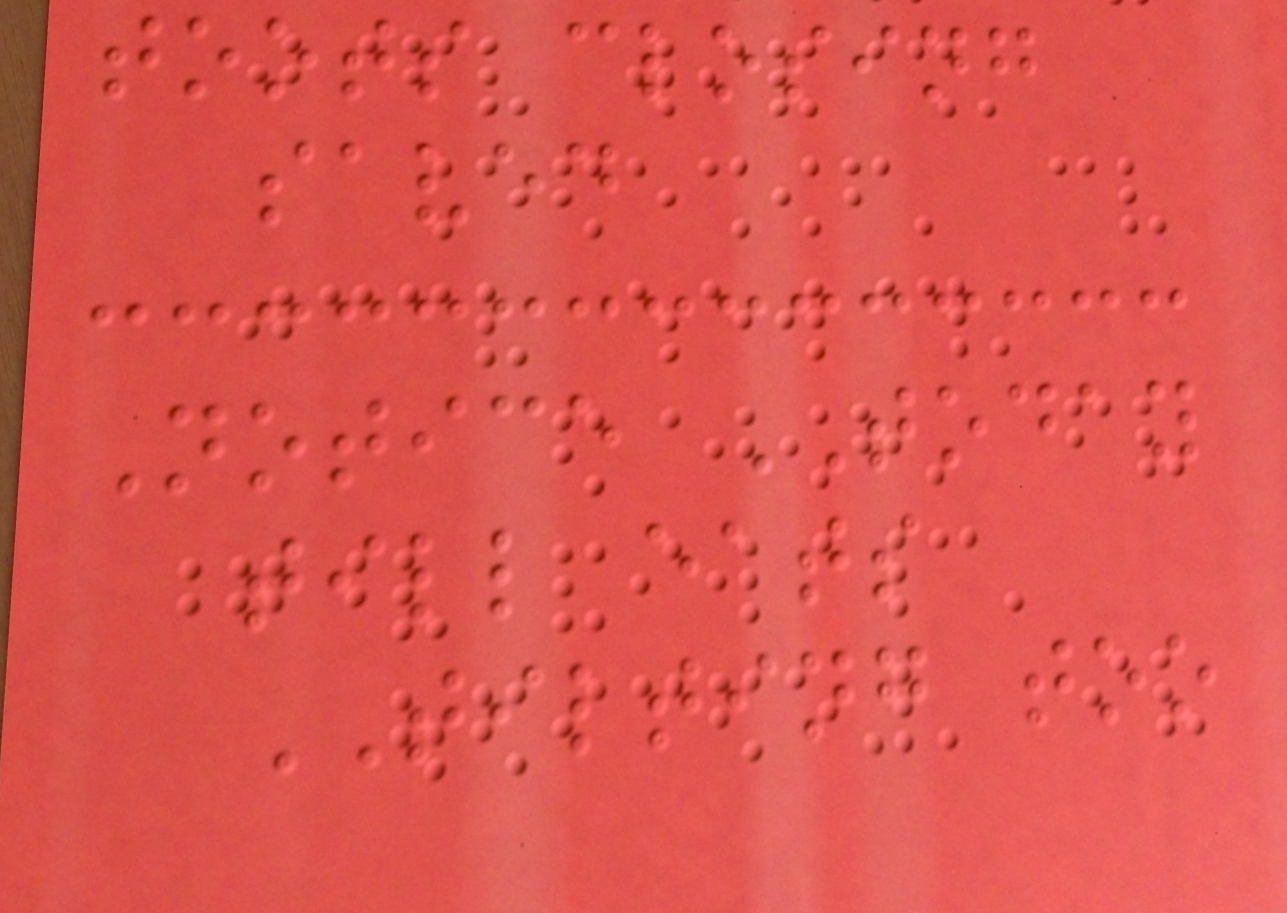toots closing
saved
Notice TODAY
till eats
TILTING too
